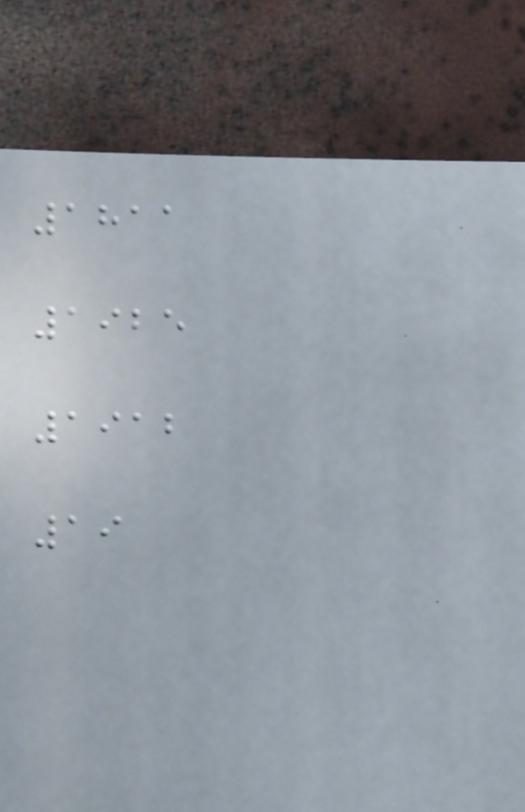1811
1925
1912
19
